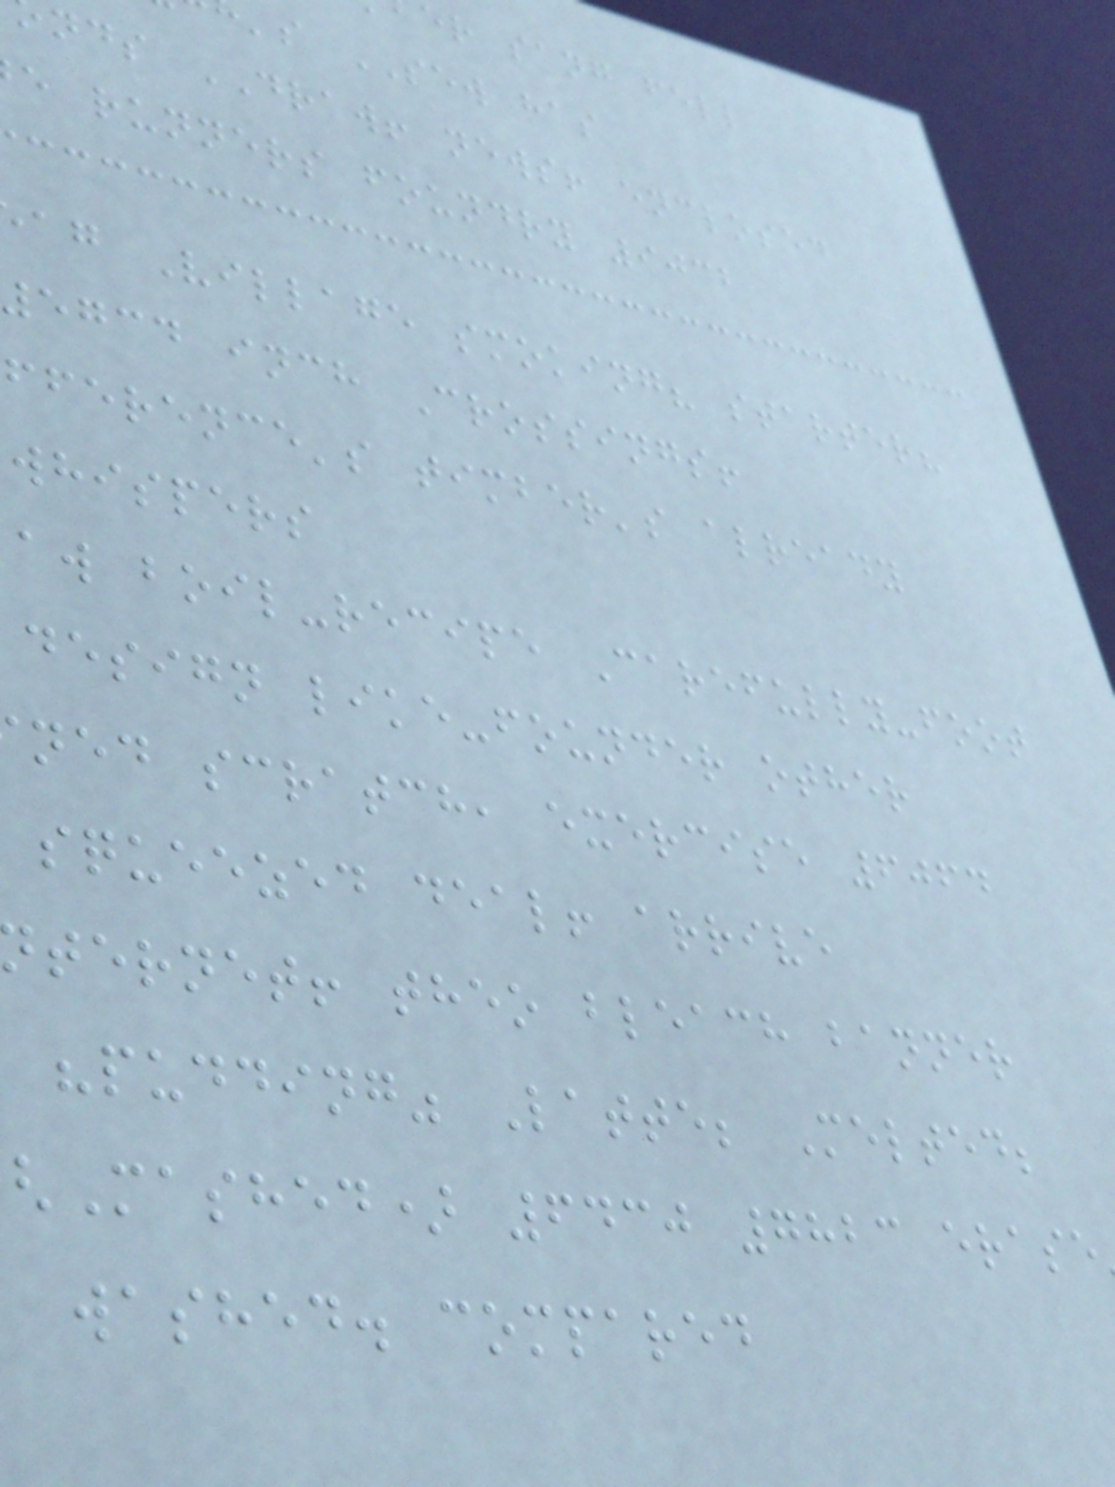er sang fell
's SEW has
nds DRAW! news! enclosed
e runners foundry 9032
ag Village smoking? starter?
egcd inch Crossings!
fference's timber's already
whispers
aw boil-recipe Carefully-foot
design like-founder other
ned scratch, exercise 6064
squeezed deal! arrive
ternet! theo bleach banner
"pudding" Latte; Melted;
Mashed) 6430 7823 erase
washed. compared
